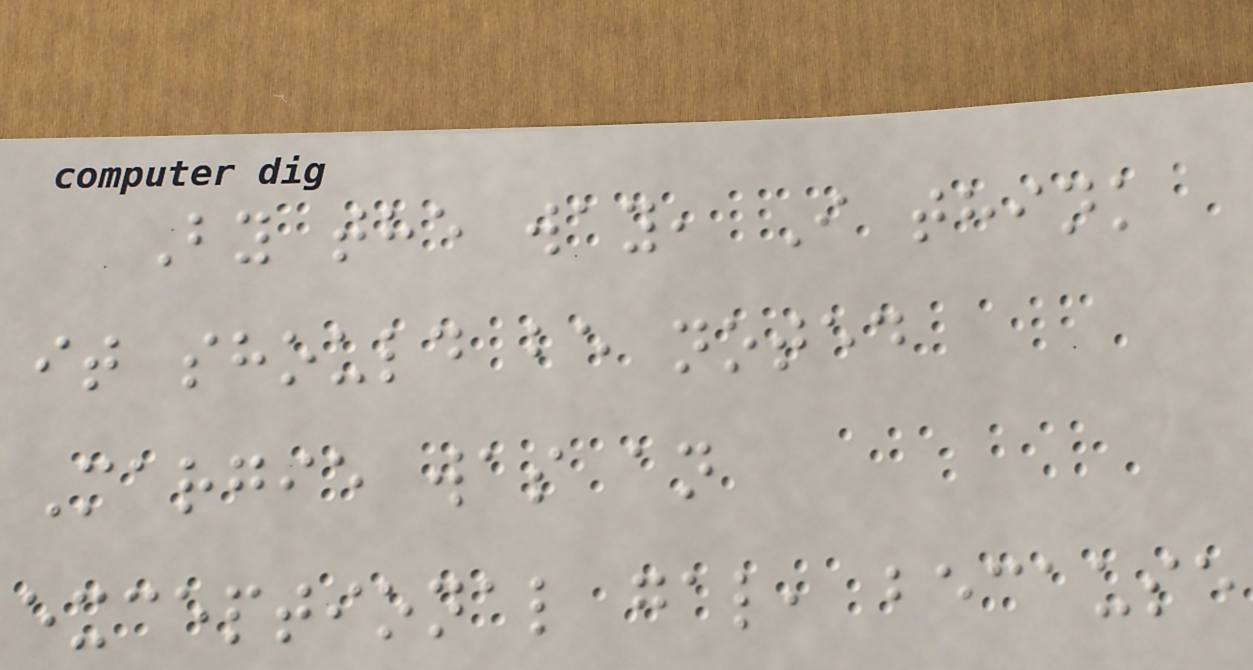By the way, I think
it should be noted
Margie was an
exceptional gal, because
